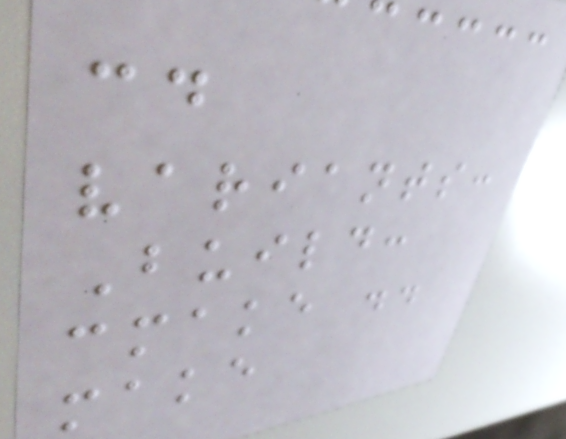cd
variants:
Build:
cmake ..
make
